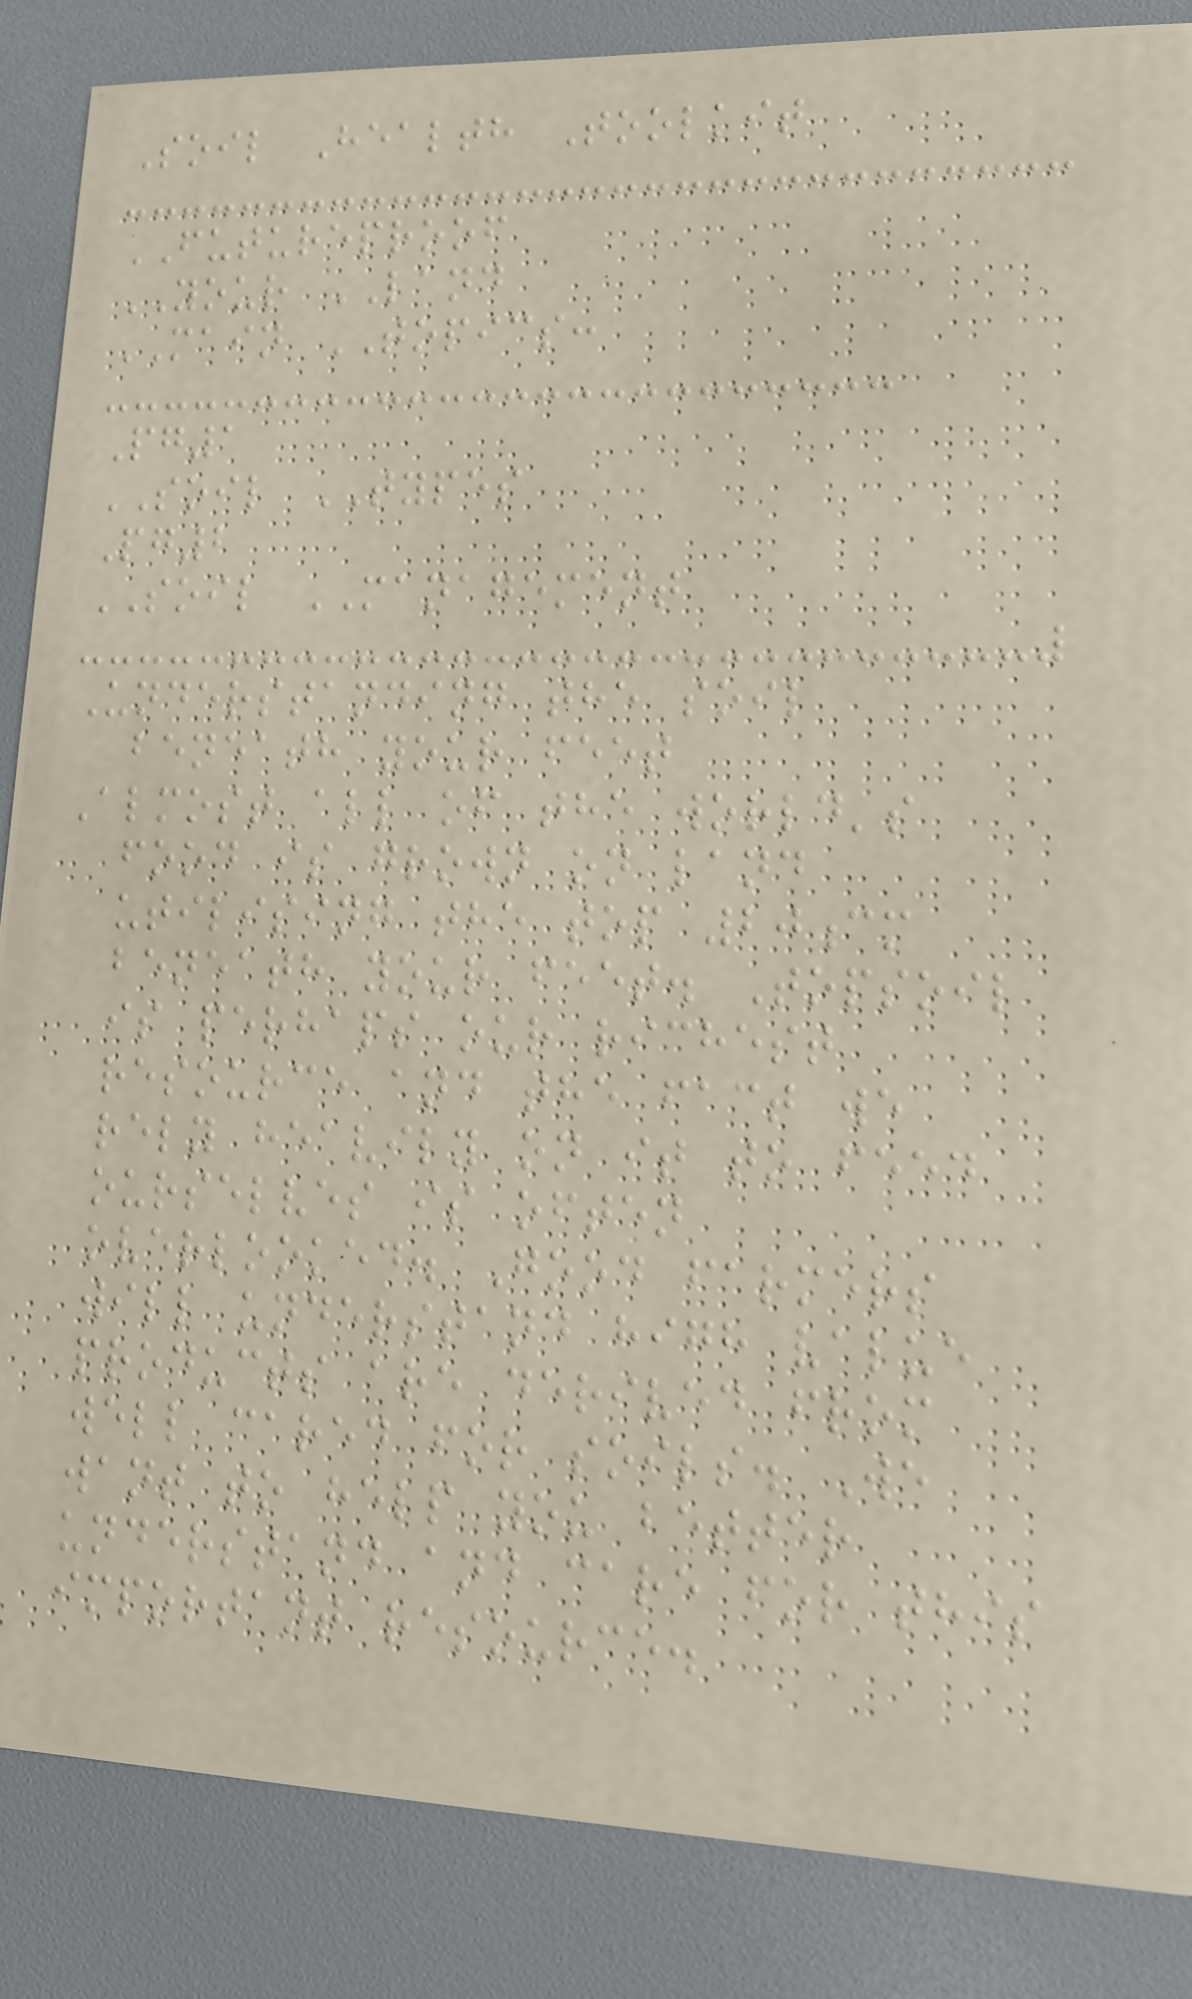Soil Health Toolkit
FUTUREPROOF
YOUR LAND
MAIN TOPICS:
Pg1
SOIL TYPES
Pg2
SOIL MANAGEMENT
Understanding the soil
beneath your feet
Almost all of the world's
food is grown on land
utilising the top 20cm
beneath your feet. Topsoil
is perhaps our richest
resource and the fact we
rely heavily on it to feed
ourselves is often
overlooked. Good farmers
will understand high value
products are derived from
well cared for soils. We
want to help you better
understand and care for this
important resource.
